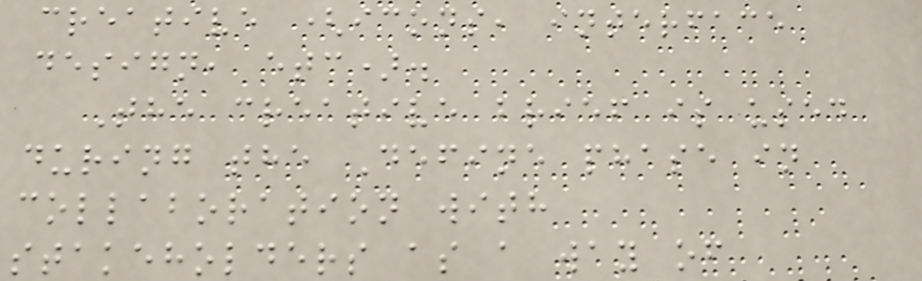creative (icons, interface
design, etc).
The creative brief is used
during the Define phase in
collaboration with
stakeholders as a way of
